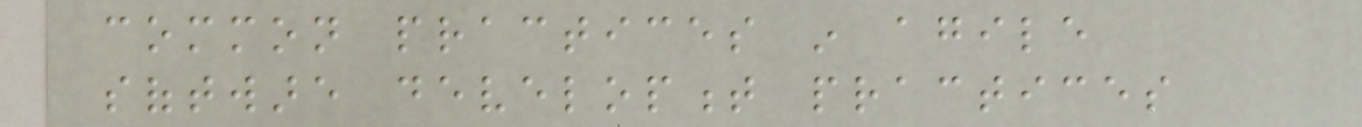common practices in agile
software development practices
